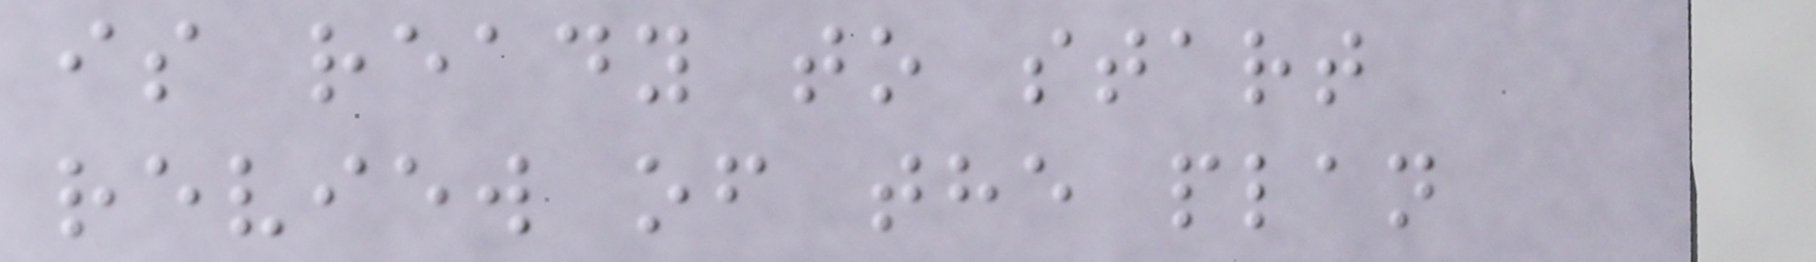is ready to start
review of the plan
